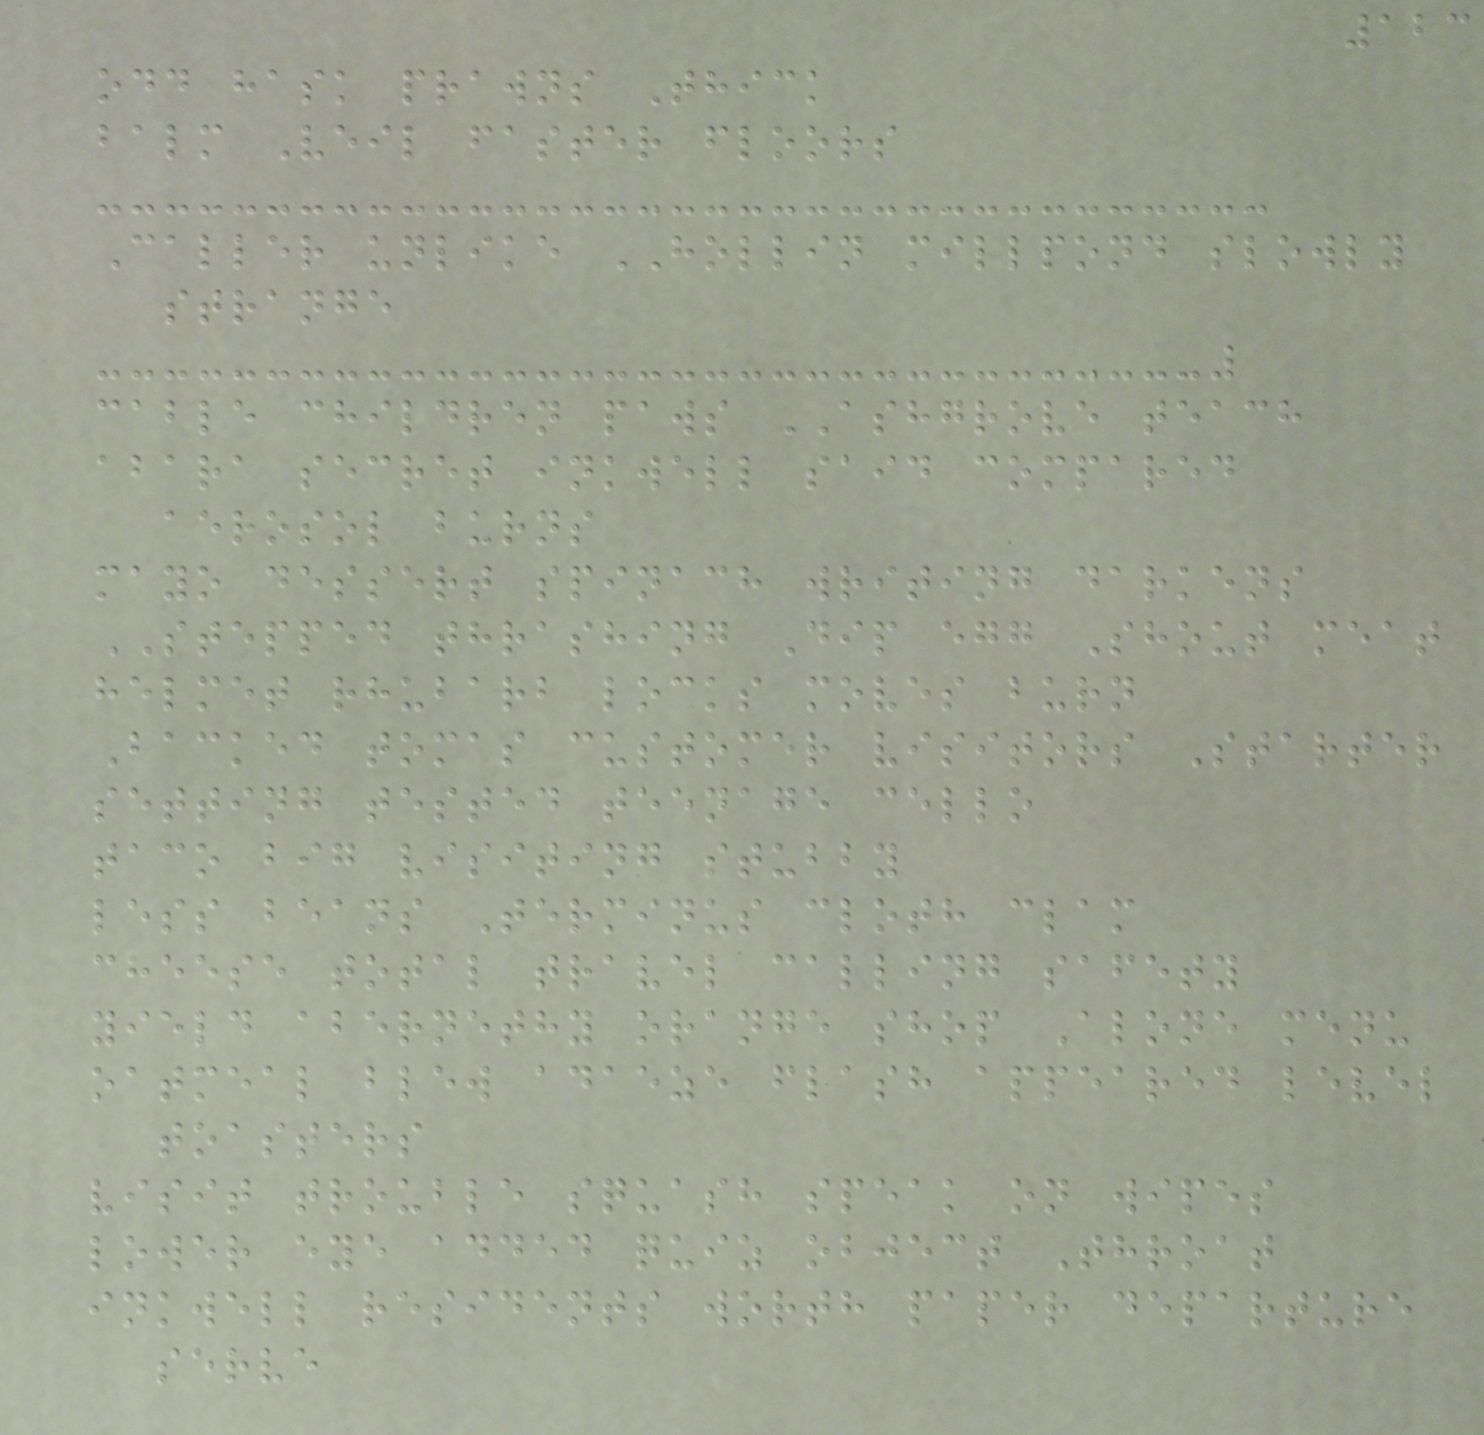123
odd hask prawns Thick
balm Veil faster floors
Caller unlike HOLLIN millpond slowly
strange
cable children paws ASHGROVE teach
abara secret inkwell said compared
aerosol burns
mayo dessert spinach writing darkens
STEPPED thrashing Dip egg Shout meat
helmet rhubarb locks moves burn
Backed tomas customer visitors Starter
setting tested teenage cello
taco big visiting stubby
less beans Terminus cloth clam
cheese total travel calling safety
yield abernethy orange shop Alone menu
oatmeal blew adaeze flash appeared level
toasters
visit trouble squash speak on wipes
lower eye added quiz object Throat
inkwell residents worth paper departure
serve
